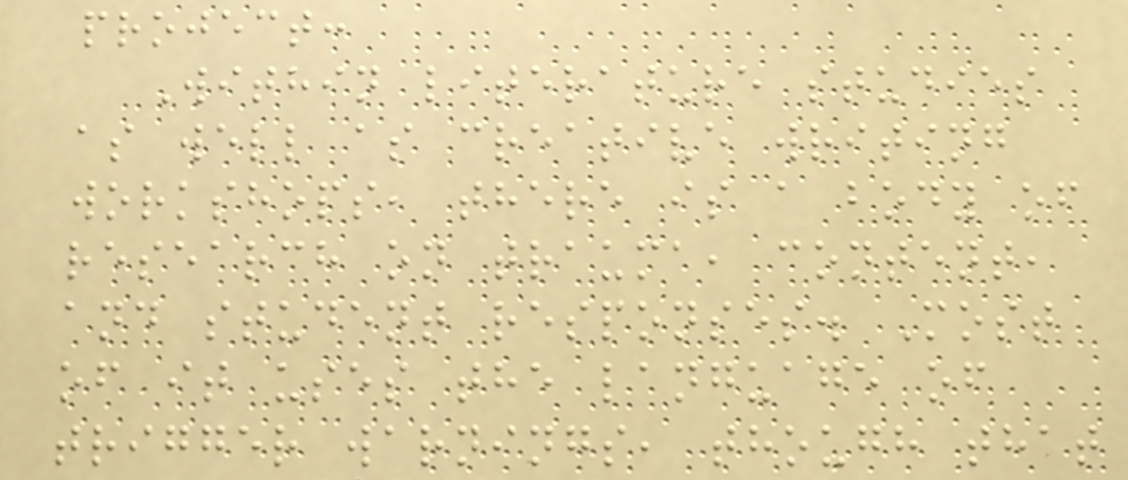project:
Within literature studies
as well as creative writing
workshops, there is a body of
research on trauma, content,
and student responses. Most
of it uses the language of
trigger warnings, though that
